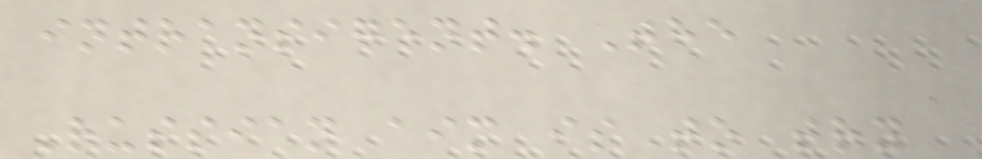intransigent. The
Russian aim is to try
